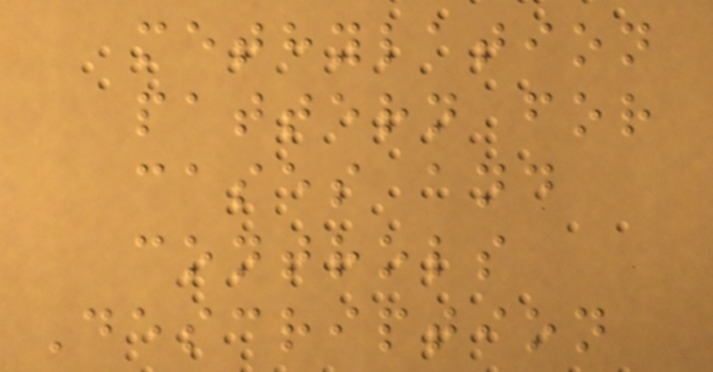methylation
pattern for
cases and
controls
Description
